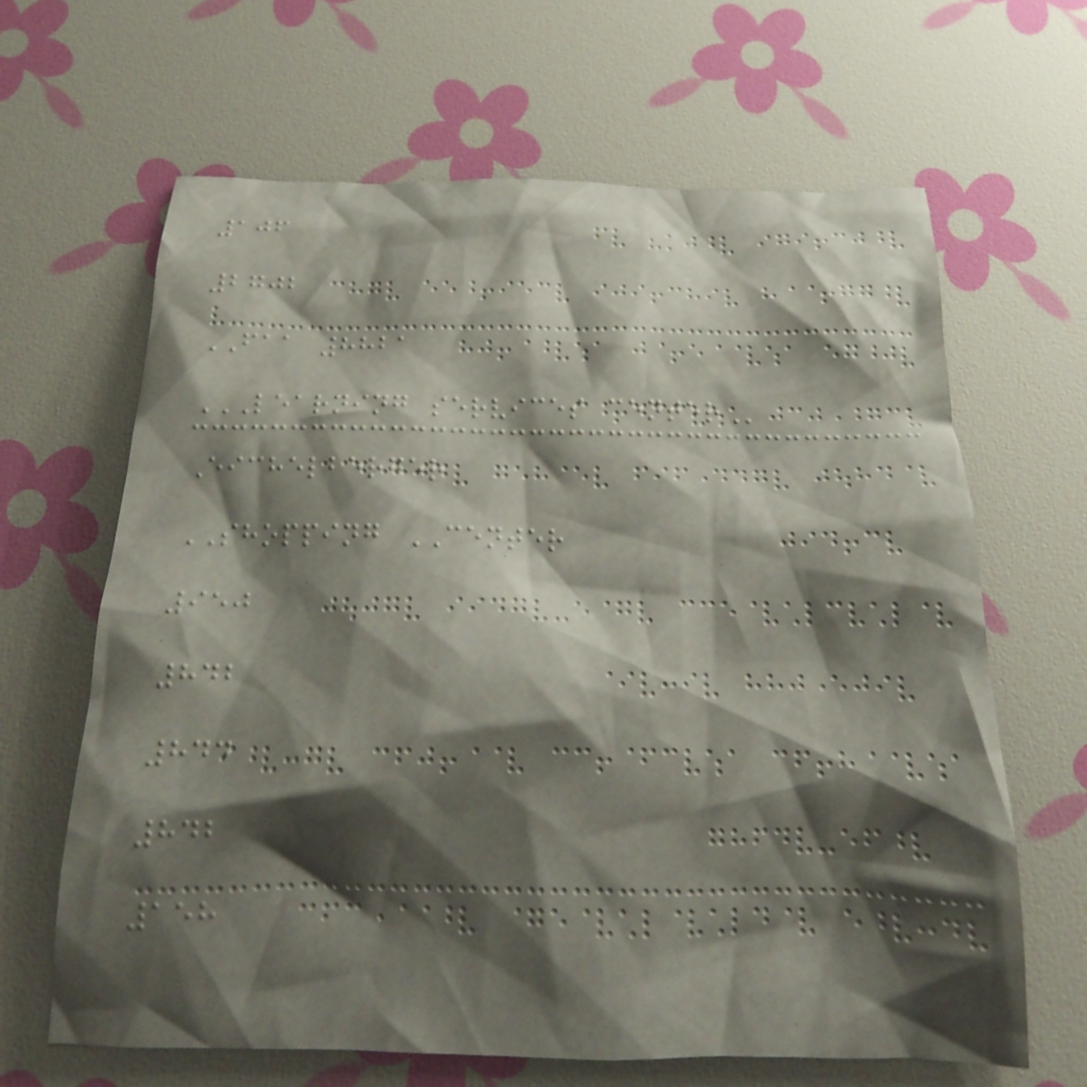106
2702
FAA 8821
LEARNING SERVICES CENTER
Eichelberger
SHOPPING CENTER
950
842
844
842
158
